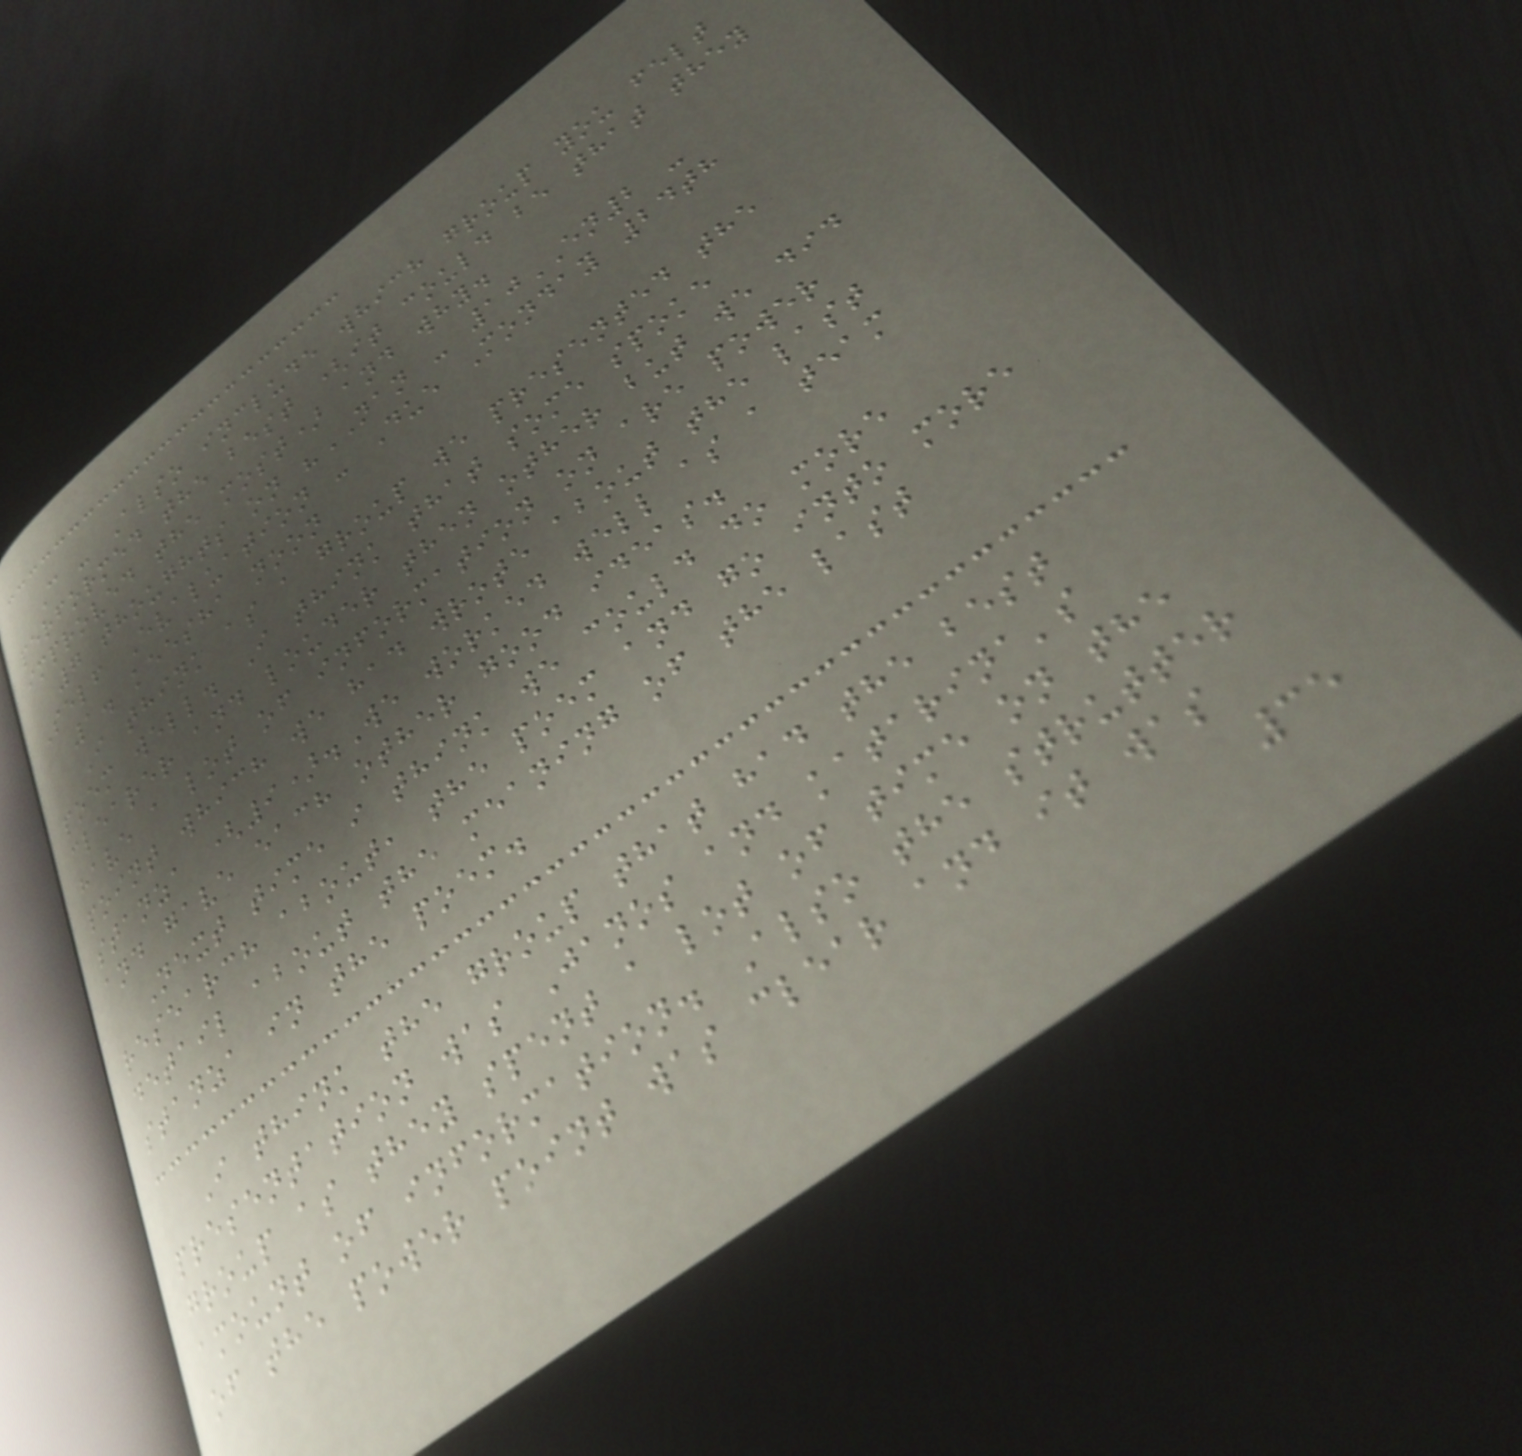C - Also include which group you felt
performed the best (it could be that they
improved the most) and why.
7 thoughts on "NAN - 10EN2 -
Self Evaluation - Due Monday 24th
1. keesha noon
I think as a group we presented the
poem well. I think that some spoke
clearer and louder then other but we did
have a lot of information on are power
point which we had wrote about the last
stanza (9).We worked well as a team
and gave each other good ideas.
Next time i think we could do more
research about, the poem and go into more
detail about the meaning of the last
stanza in the poem.
I think the group that had the best
presentation was Janos and katarina's
group as they spent a lot of time on the
amount of information. Also the strutter
of the power point was clear and it was
35
